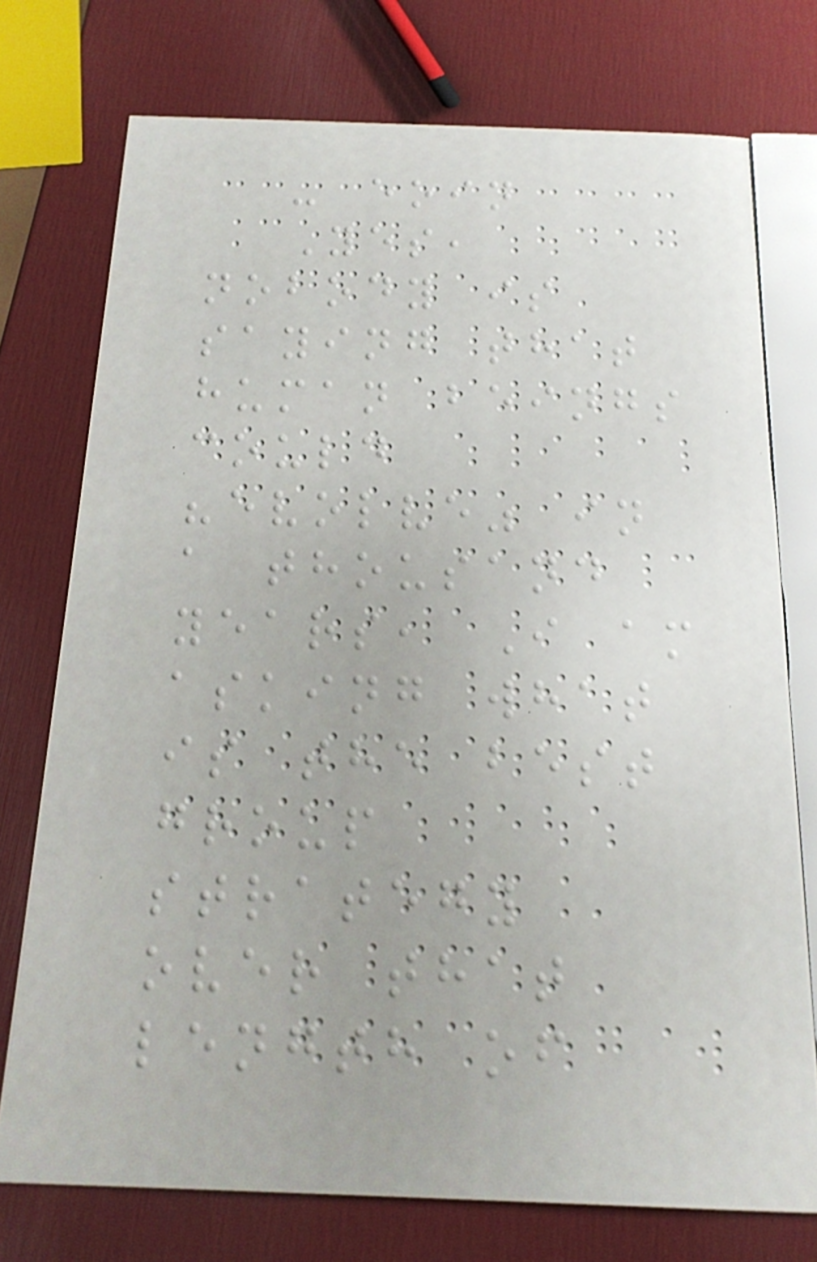- eoin
Yes,
nobody is
saying that
human beings
could
"evolve" in
a thousand
years, I am
asking what
is the best
group
strategy
over that
length of
